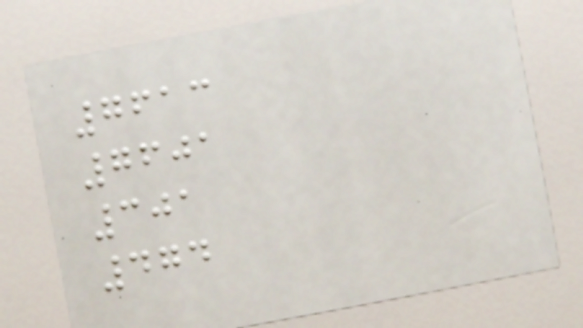7613
7601
301
474
